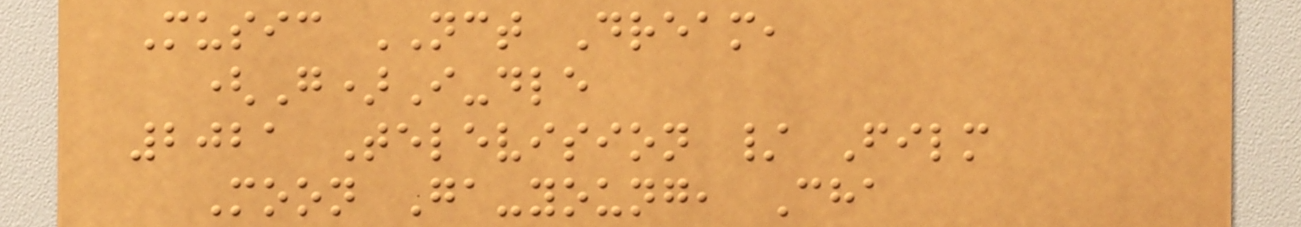Music NCT Dream,
(G)I-dle
2021 Television / Film
Moon Ga-young, Cha
